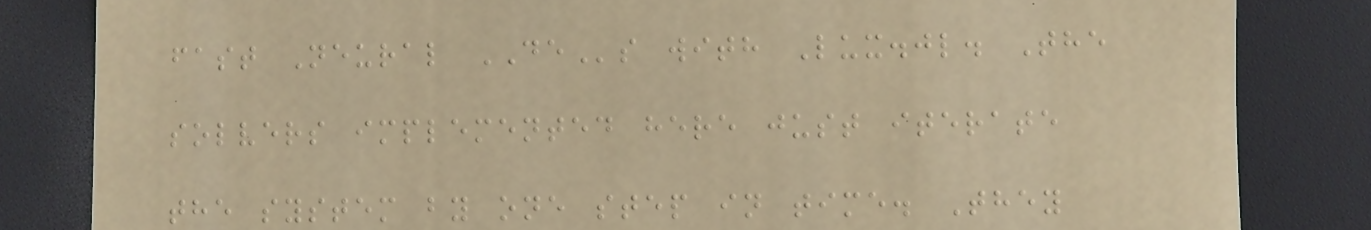fast Neural DEs with Lux.jl. The
solvers implemented here just iterate
the system by one step in time. They
